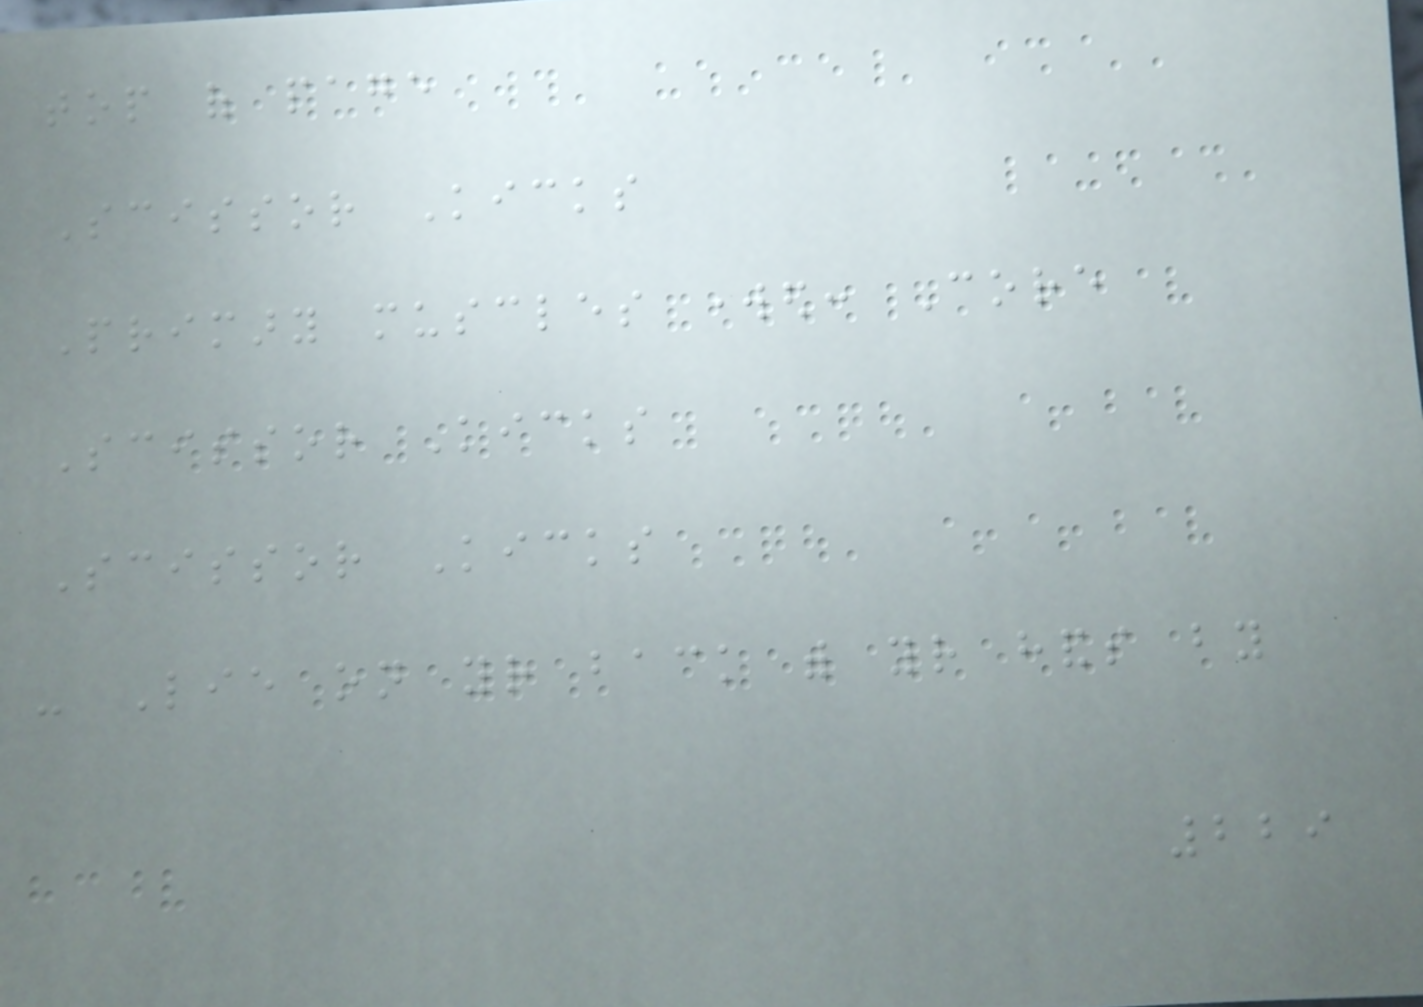top of page
Scissor Kicks
Primary muscles worked: Core
Scissor Kicks
Scissor Kicks
- Lie on your back with your hands by
229
